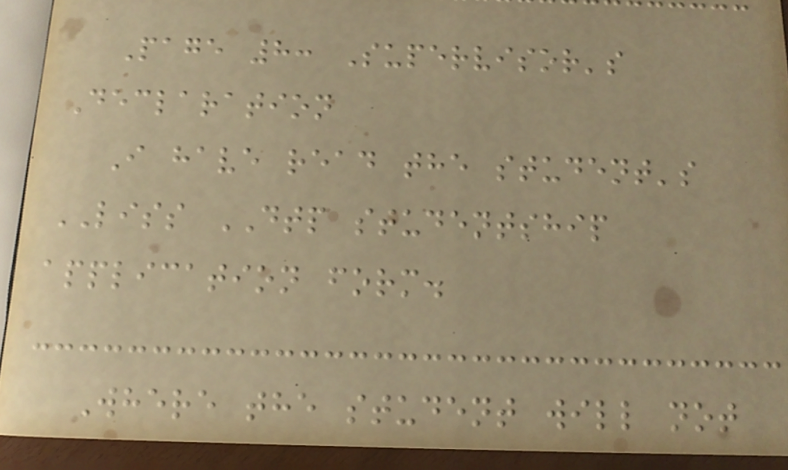Page 8: Supervisor's
Declaration
I have read the student's
LISS DTP studentship
application form.
Where the student will not
